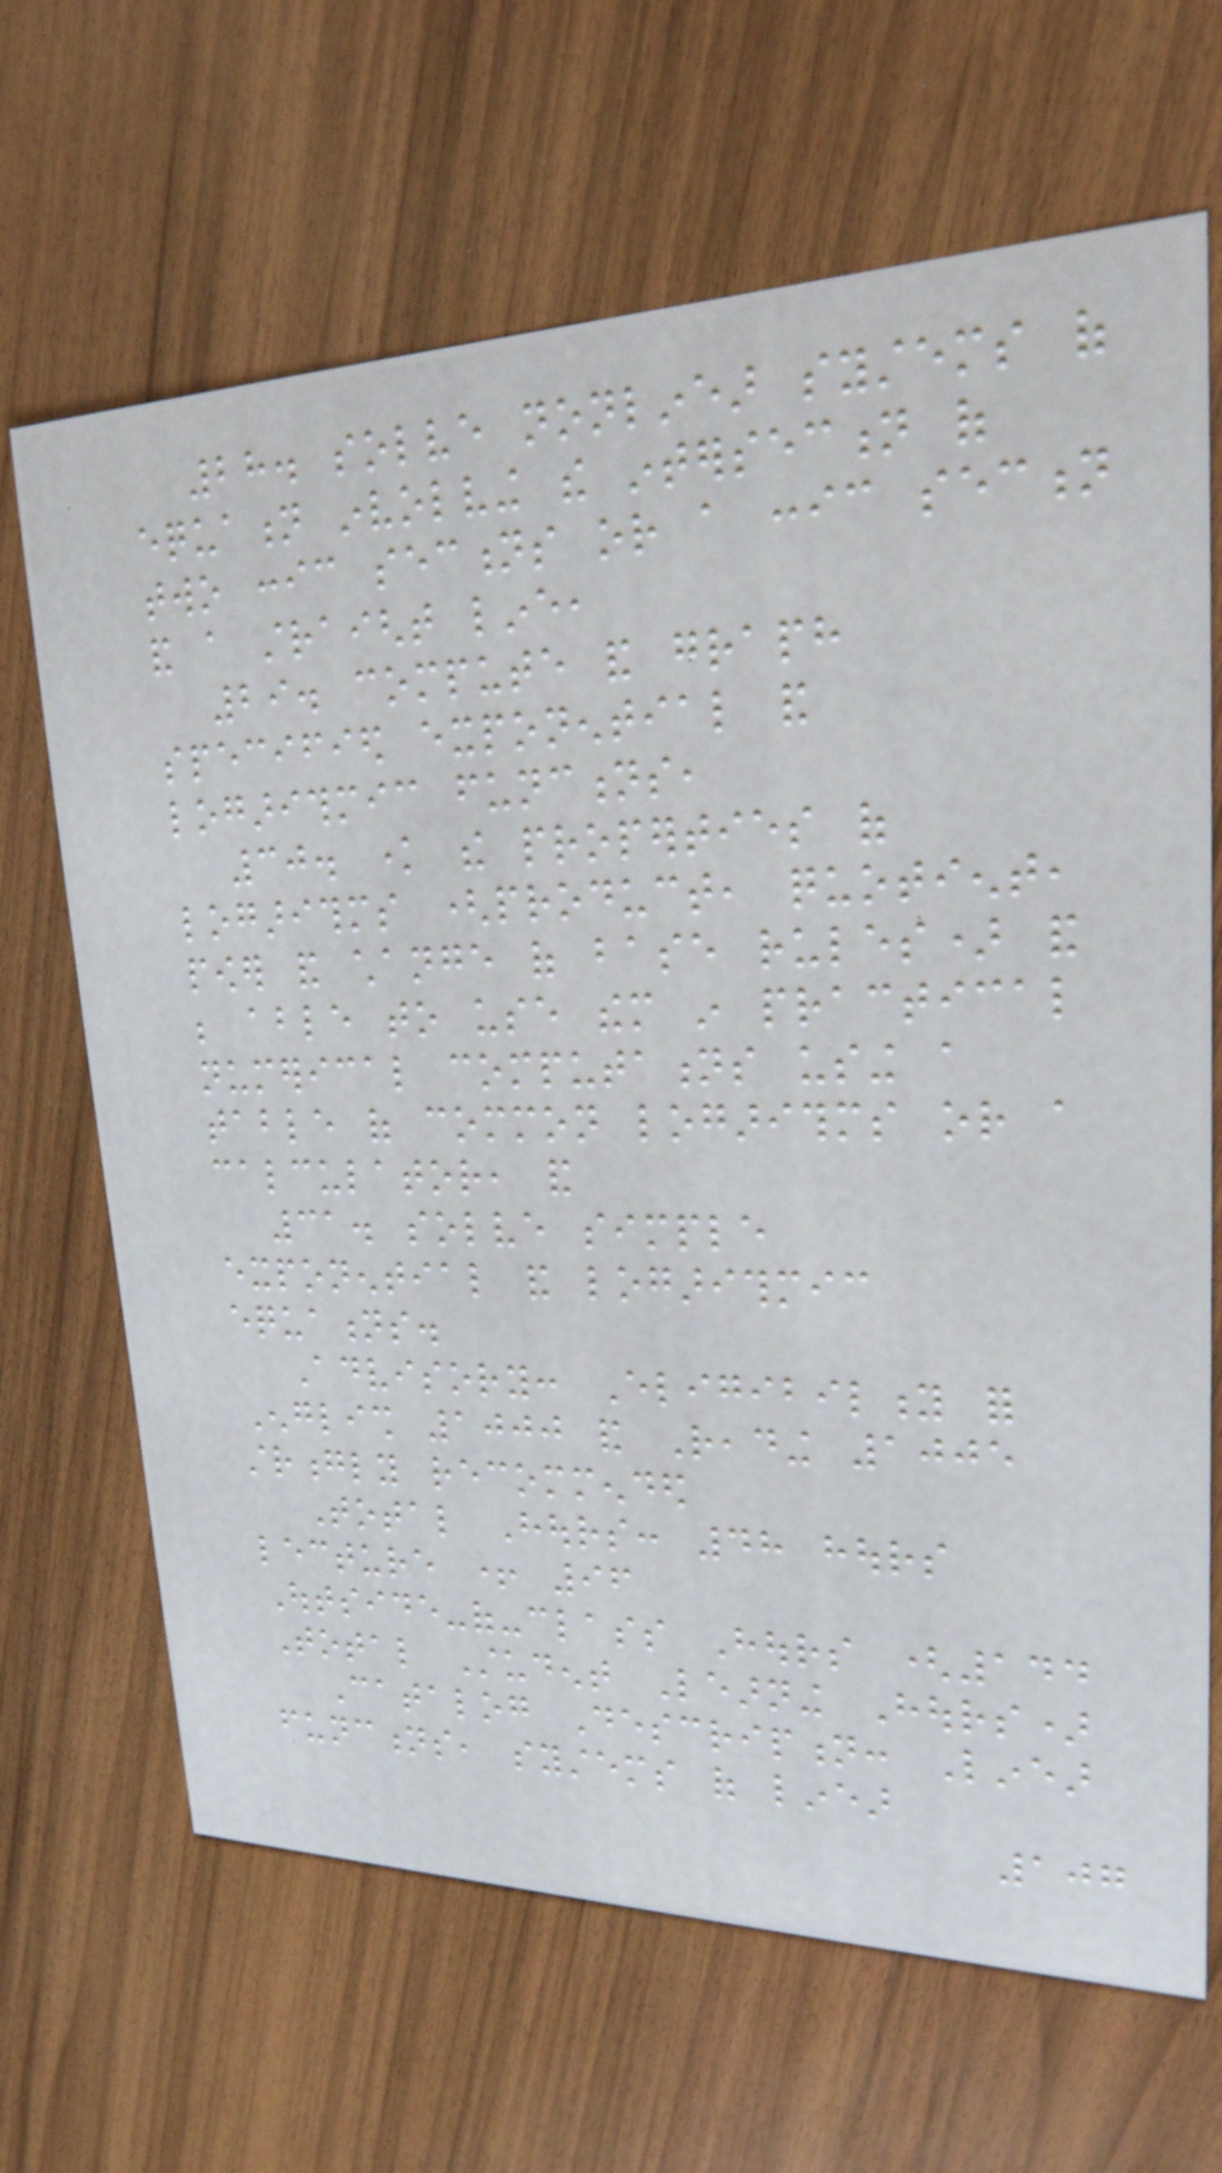28. solve nonlinear systems of
equation involving the intersection of
two conic sections or a conic section
and a straight line,
29. compute and graph
specified exponential and
logarithmic functions,
30. know the properties of
logarithms (product, quotient,
power and change of base rules) and
be able to use them in practical
numerical computations using a
table of common logarithms or a
calculator, and
31. solve simple
exponential and logarithmic
equations.
Advisory: Eligibility for
English 1000 and Reading 1005
strongly recommended
Total Hours: 48 hours
lecture + 96
Outside-of-class Hours (144
Total Student Learning Hours)
Catalog Description: Linear
functions, systems of linear
107
